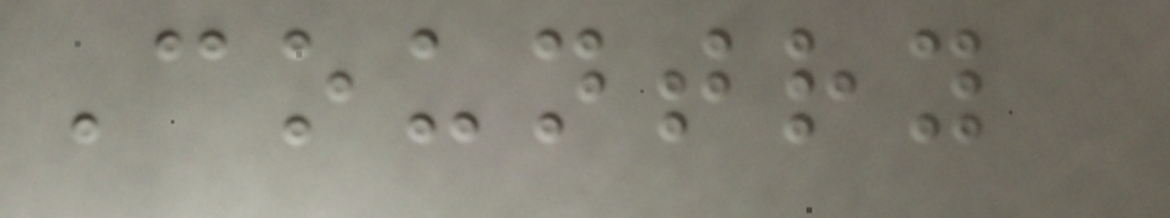Country
